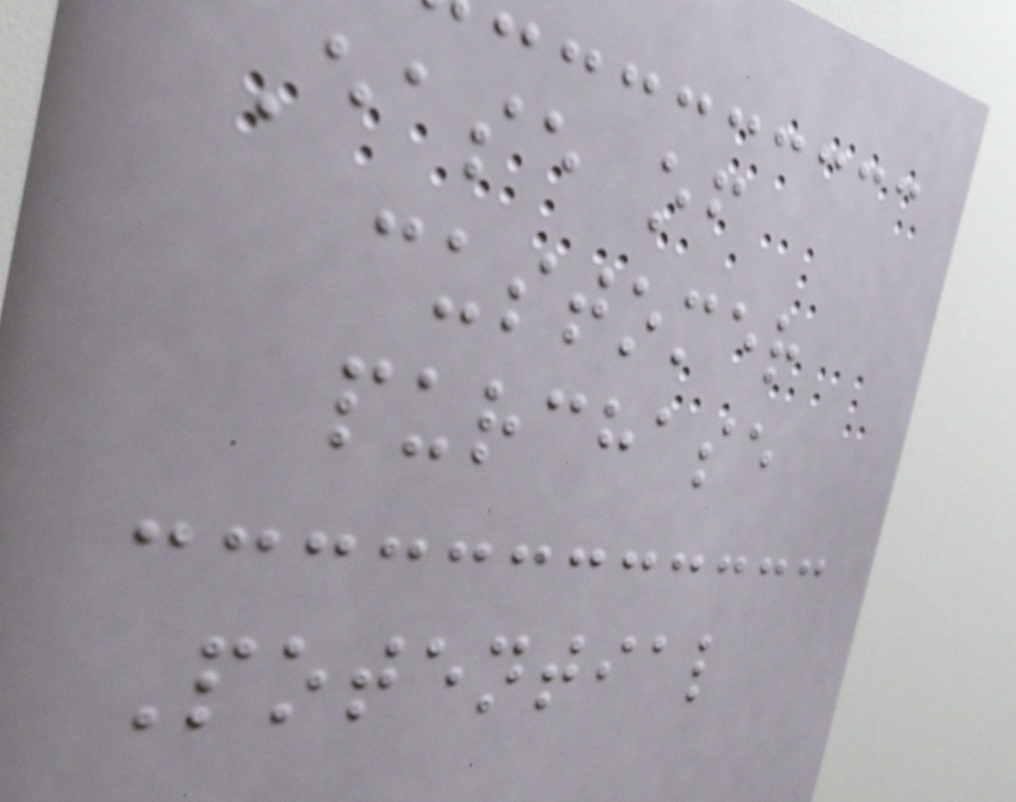Ease of
customer
purchase
Potential
